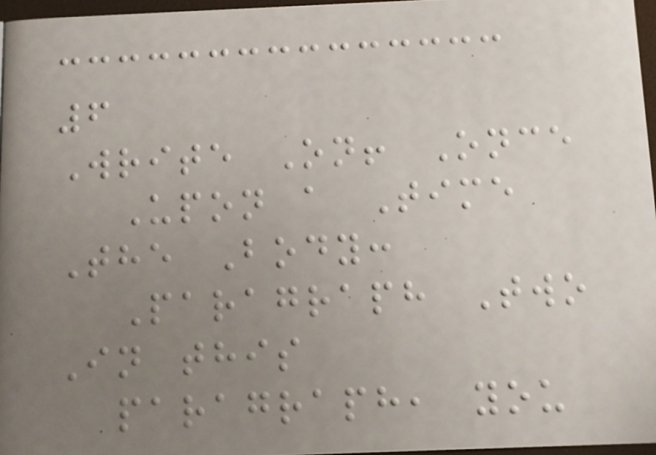6
Write On! Once
Upon a Time
The Body:
Paragraph Two
In this
paragraph, you
